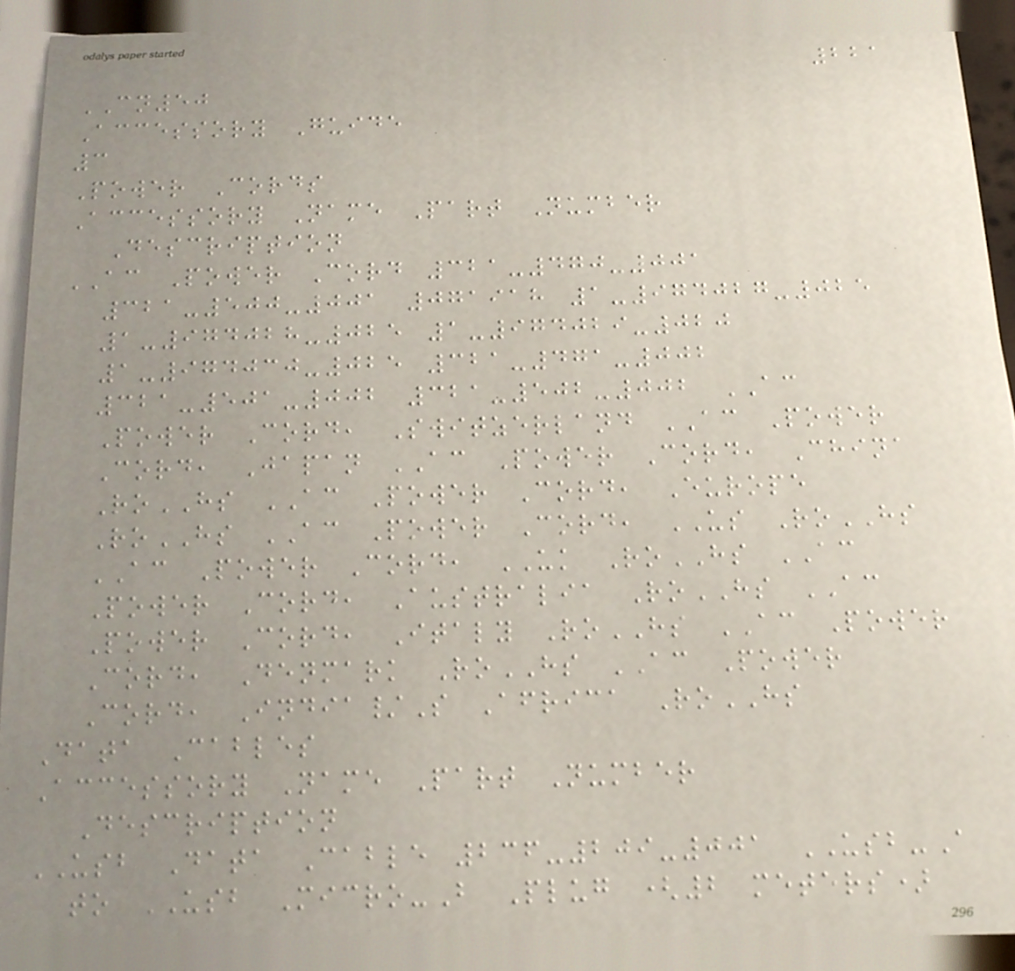221
CN50
Accessory Guide
3
Power Cords
Accessory Name Part Number
Description
AC Power Cord 321-470-001
321-500-001 071918 1-974027-025
1-974028-025 1-974029-020
1-974030-025 321-471-002
321-501-002 321-502-002 AC
Power Cord, Switzerland AC Power
Cord, Japan AC Power Cord, China
RoHS AC Power Cord, Europe
RoHS AC Power Cord, US RoHS
AC Power Cord, UK RoHS AC
Power Cord, Australia RoHS AC
Power Cord, Italy RoHS AC Power
Cord, Denmark RoHS AC Power
Cord, India/S Africa RoHS
Data Cables
Accessory Name Part Number
Description
USB Data Cable 236-209-001 USB-A
to USB Micro-B Plug (2 meters)
